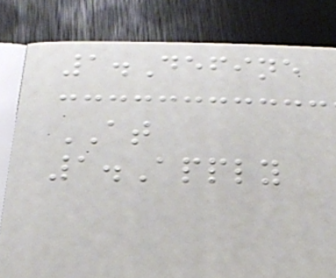1.Define
AT
1.Apply
